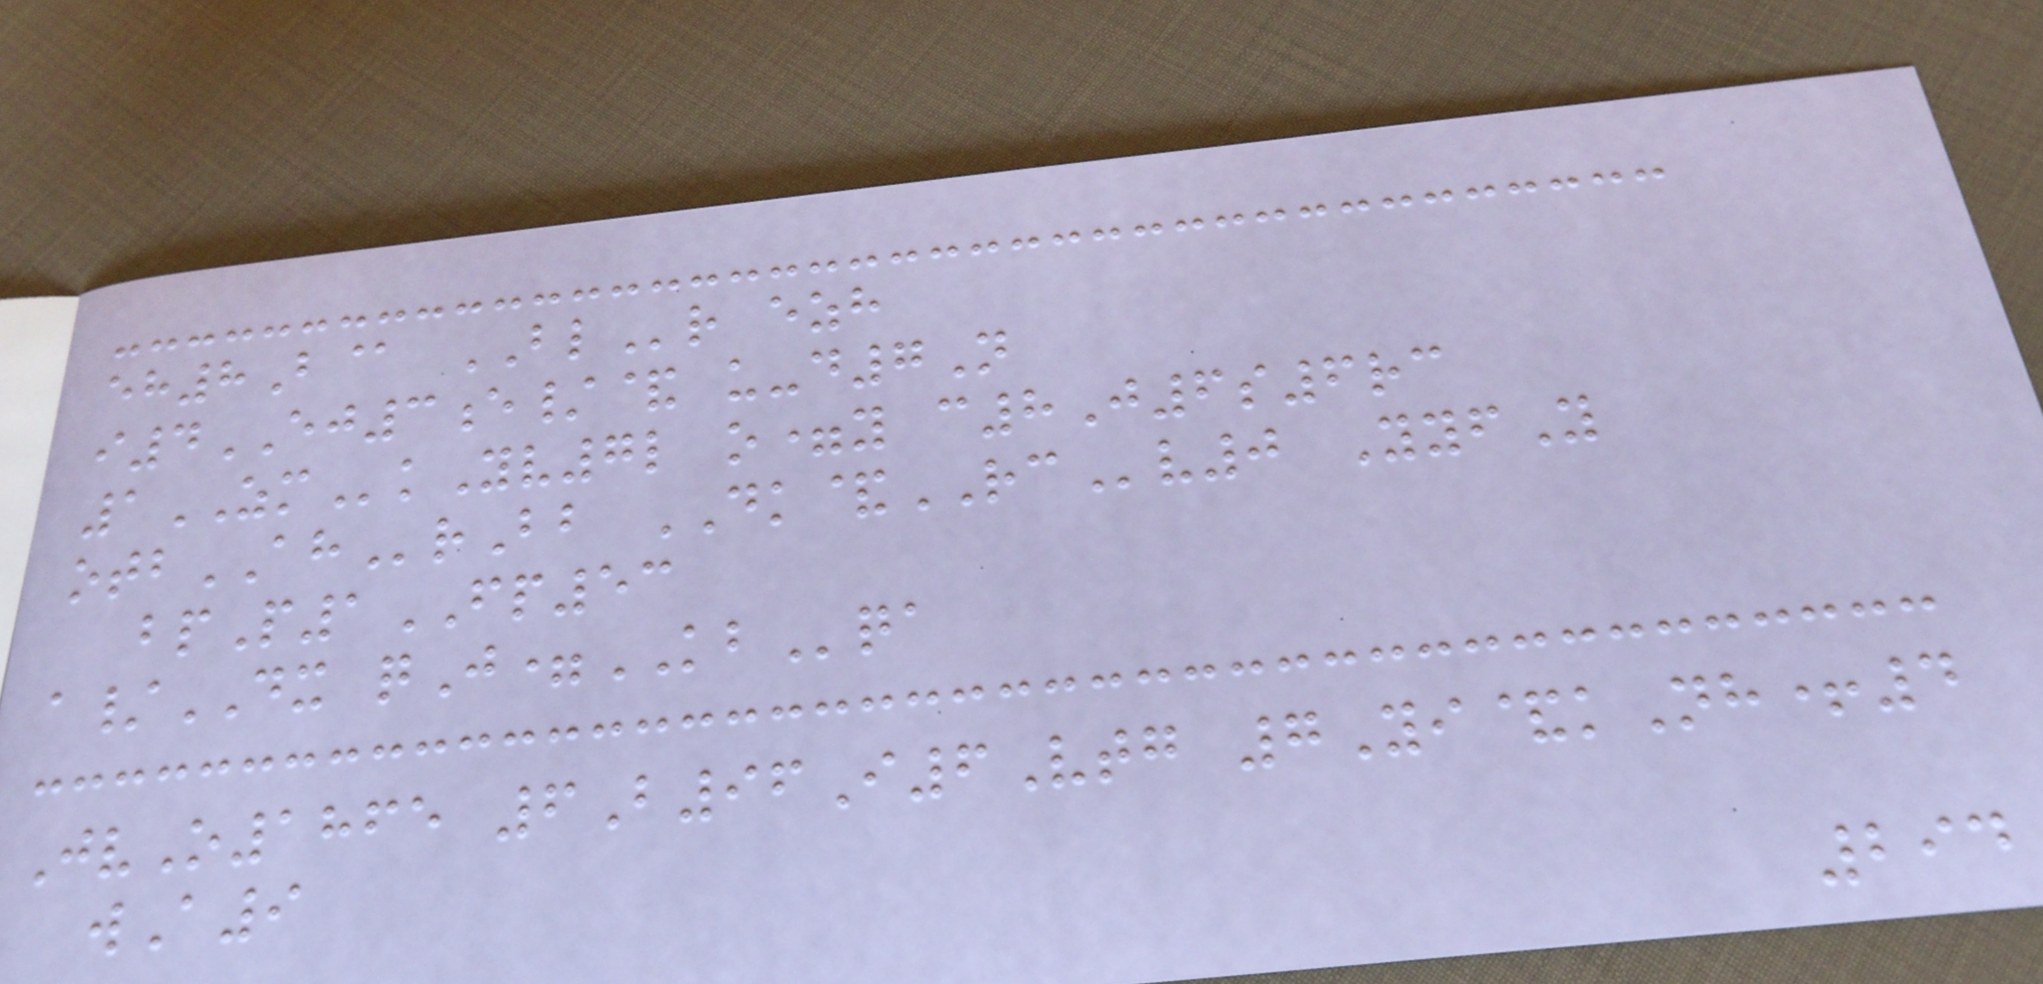eh8B@ BLr ezh
i4EJ3e/& u-d7N
1ZMkYv7l o=y c8J6s6rc
otbAHrBb DK&RCv0 YyfY
bpP1FP53
a/DX qJ=KBqa
JvO1865 6B96I6Vtg 7Yi&kNh+4
wA9
294
